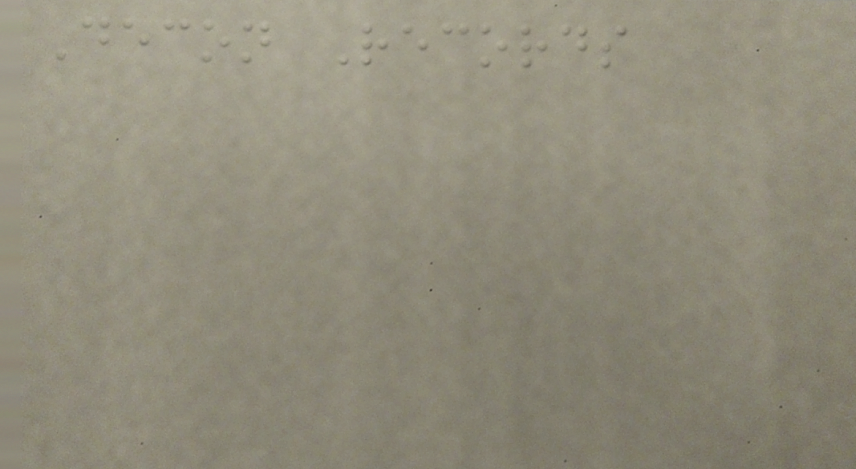Decon Records
